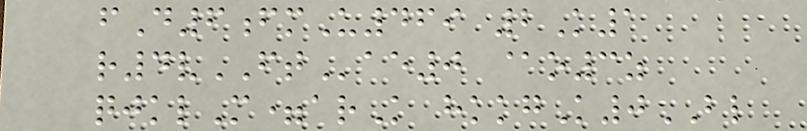fD6fmU469 2K1
r4vFTae0 @o3z
qjklM=arK hkkgK0BL
